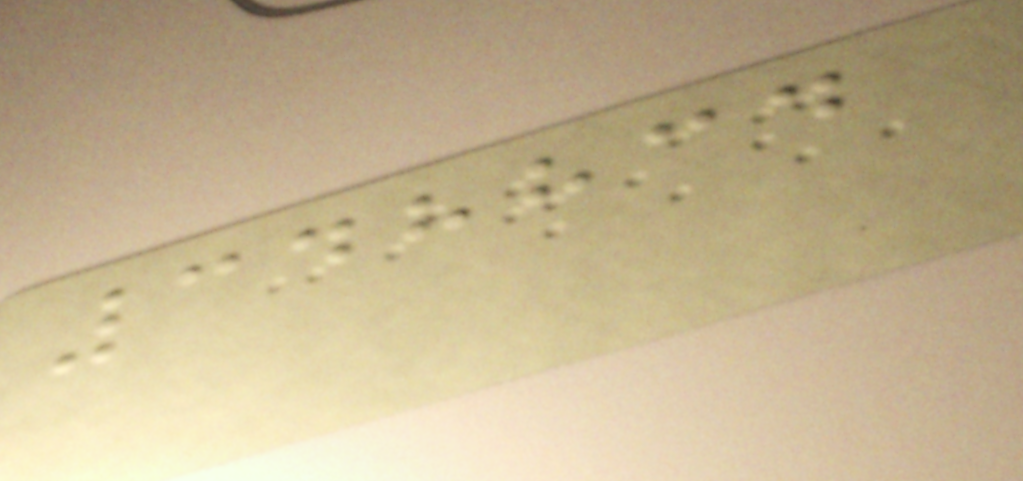348834
